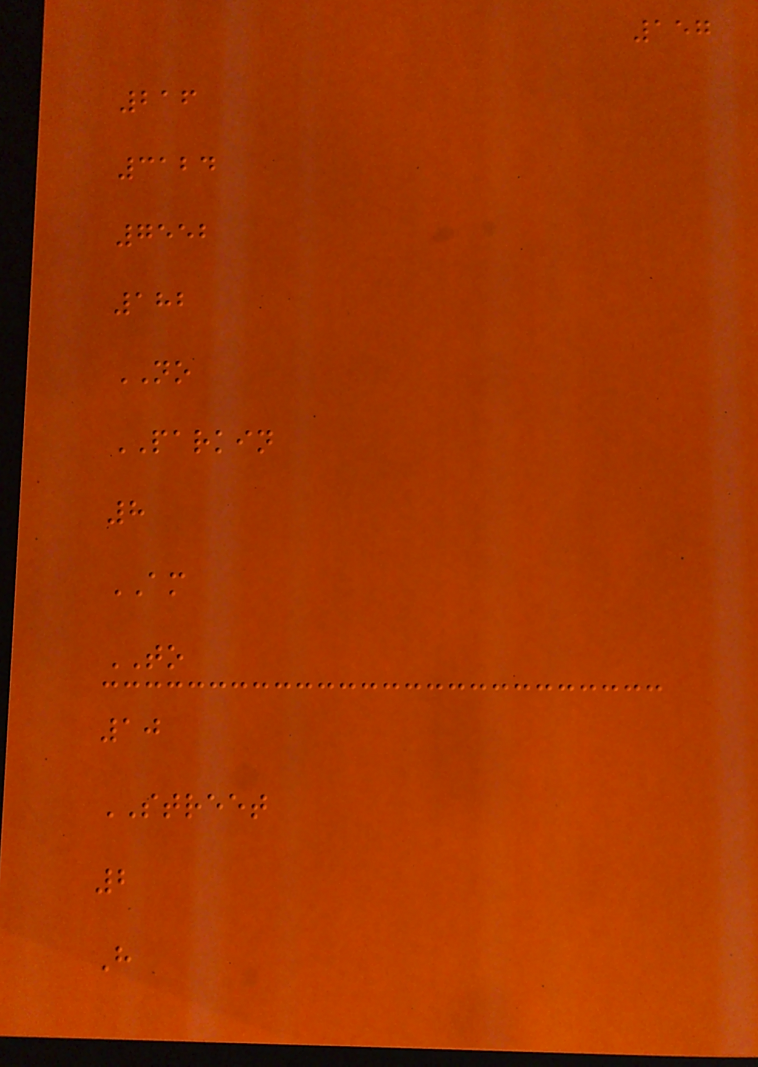157
216
3124
7552
182
NO
PARKIN
8
AM
TO
10
STREET
2
H
